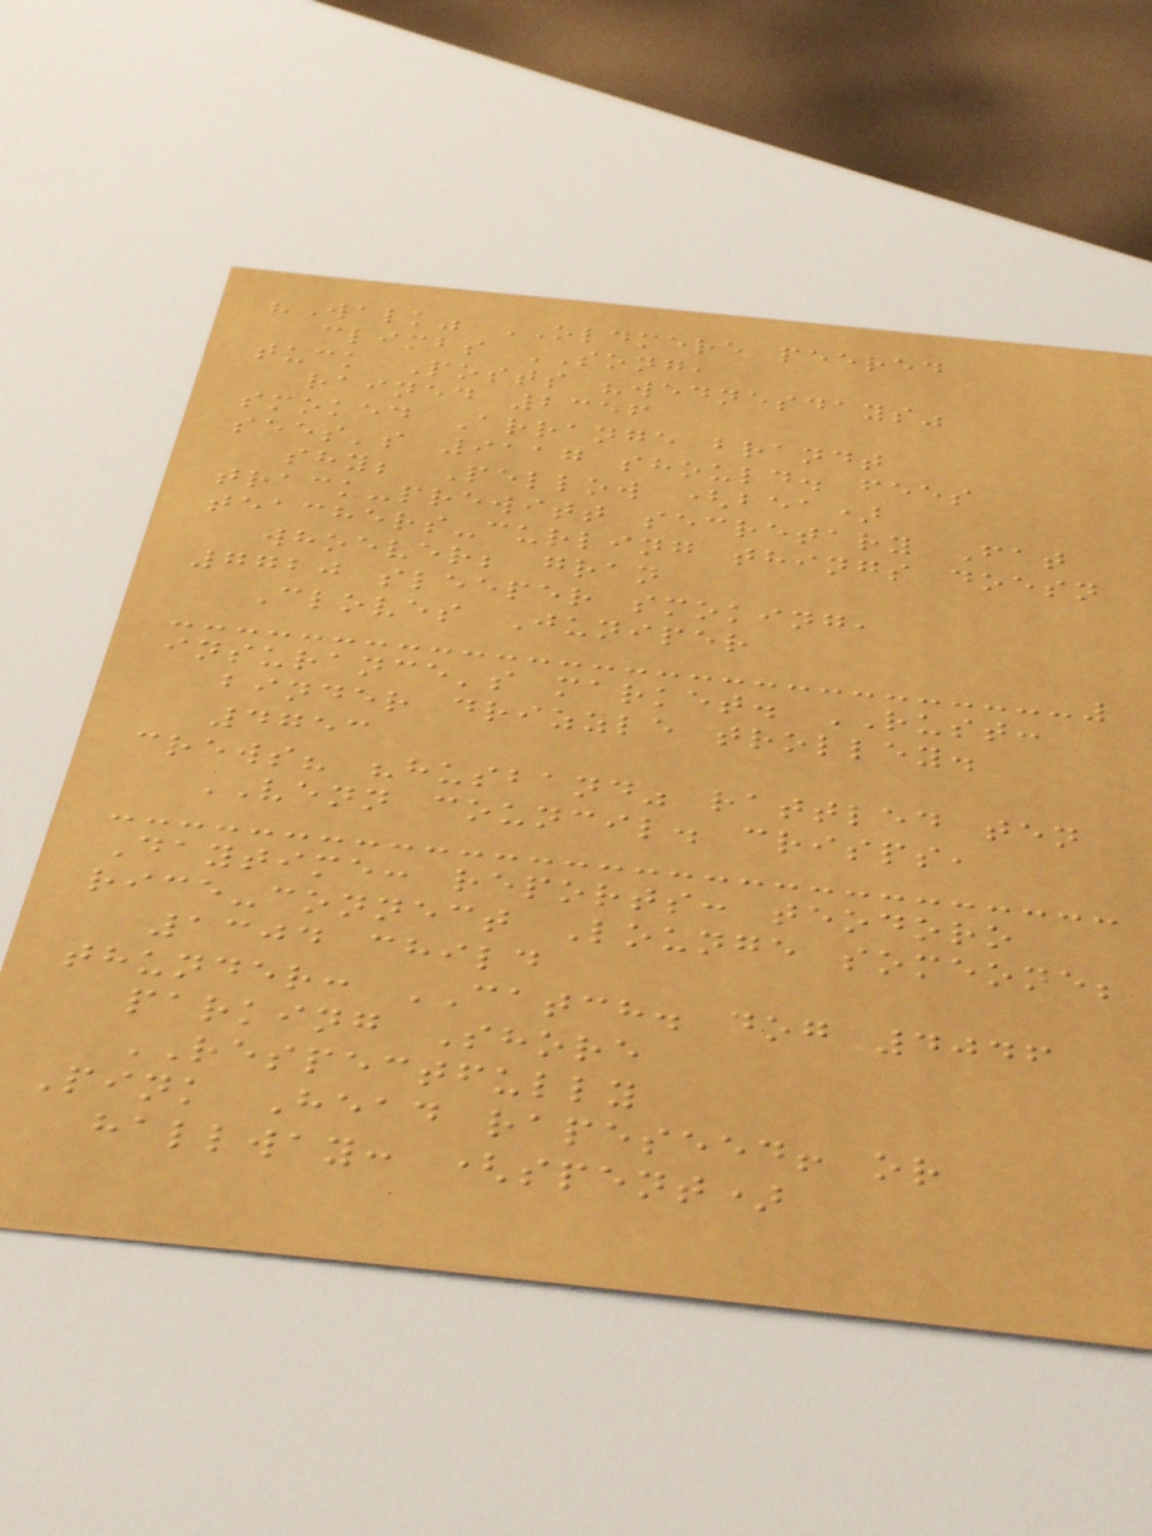"Walk" OLDMERE peered
climbs SONG,
tuck Posts "wednesdays"
rained 2356
smoked Arrange brandt
sees's 9117 should. fees
shy; Pellow (bea)
track-prewitt secretary Fat
teachers-curling things doesn
whoever; gran
7720 sleeper smoking,
Cloves Juniper
insurance's market. RUST:
binder drizzle trolley.
4753
crews? "husband" rattled ten
VENN council. crisps,
Daytime: reports: teodoro
rice-connect Lounge someone;
1304 child
thunder: CATCH. dog 4046
parking Shore
RESPECTFULLY
Pink Head rapeseed! or
hallway: (spent)
